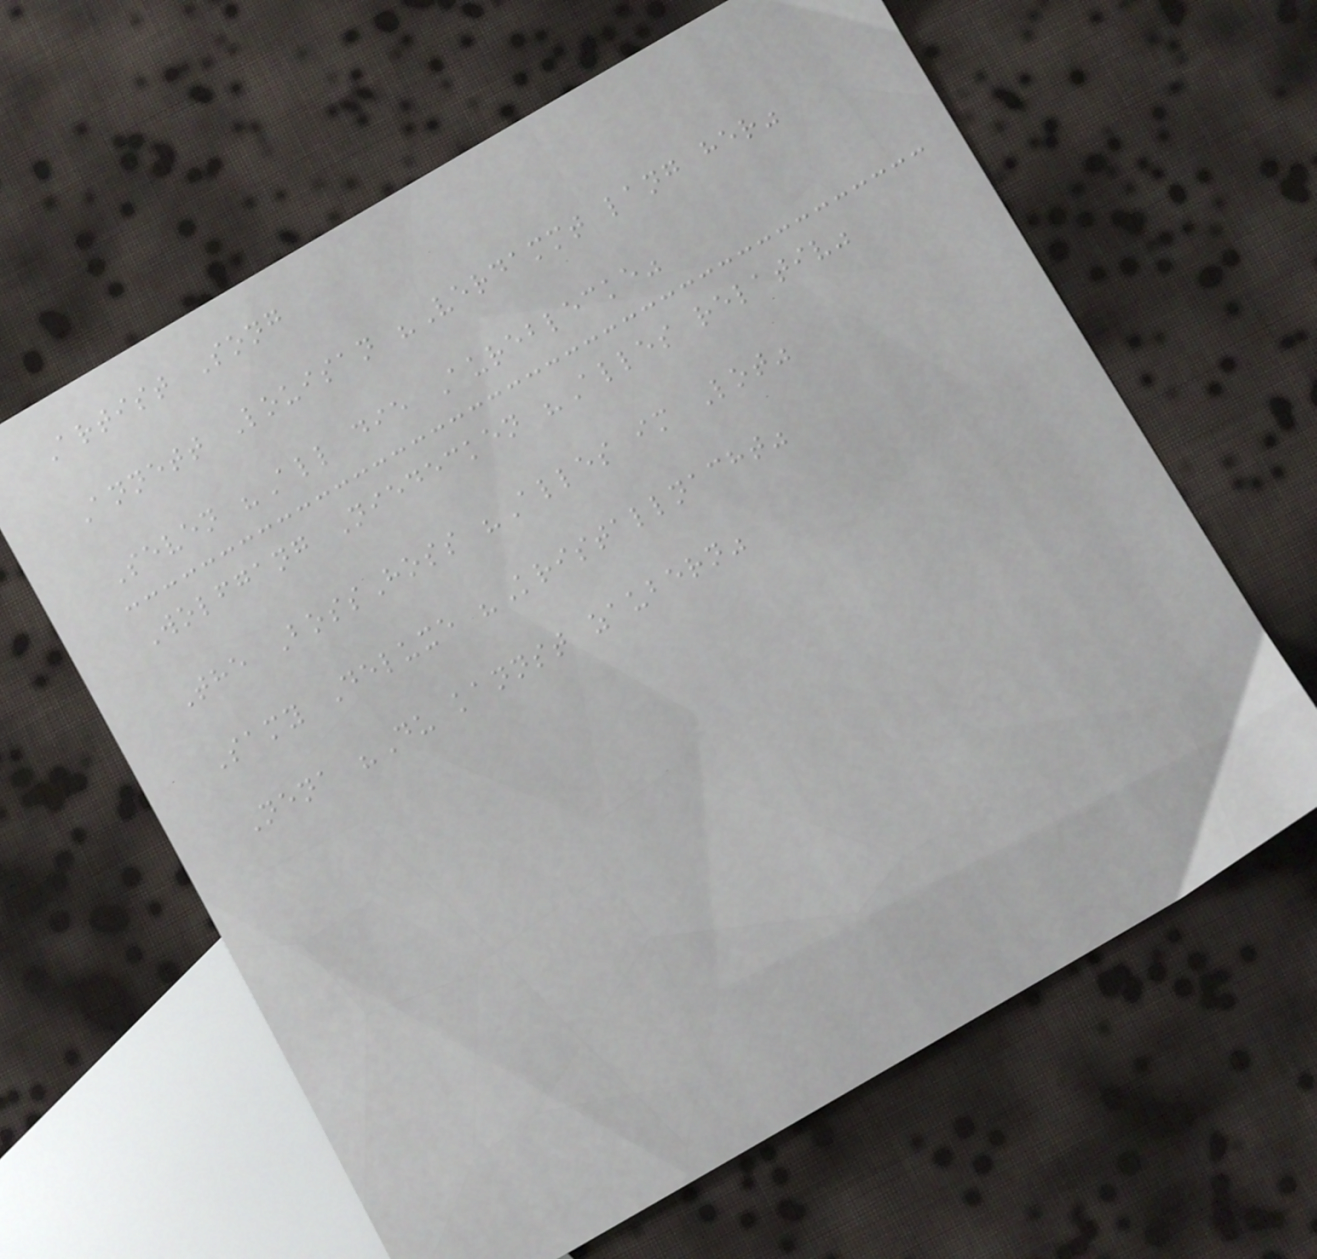Artist Song
Annett Louisan "Verdammt lang her"
Seven "All die Aureblecke"
Wolfgang Niedecken "Alles relativ"
The BossHoss "Alles im Lot"
Samy Deluxe "Kristallnacht"
Nena "Du kannst zaubern"
